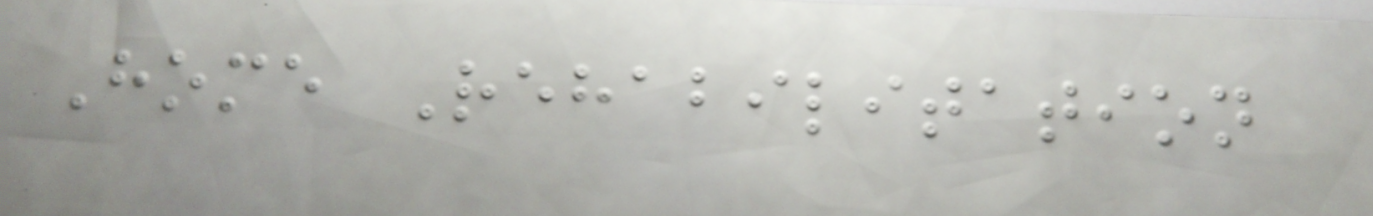Home Rehabilitation
